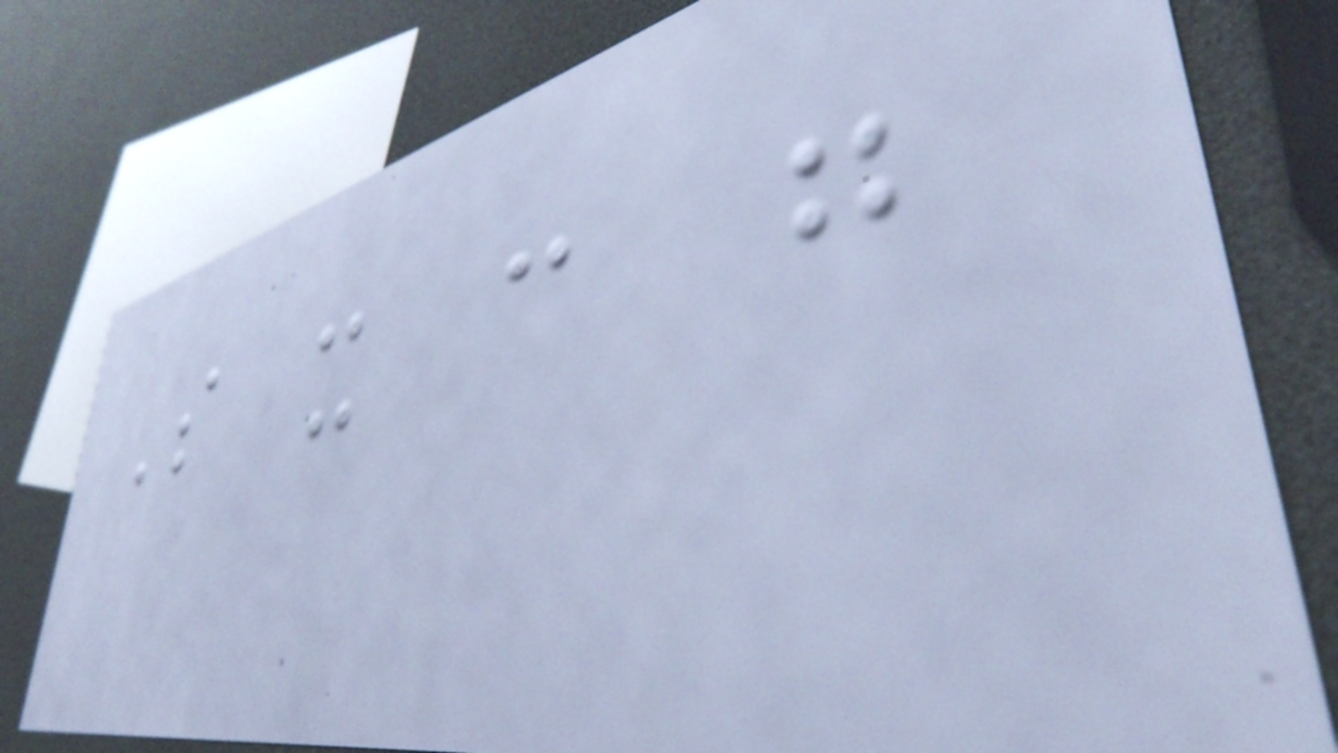So it can go
